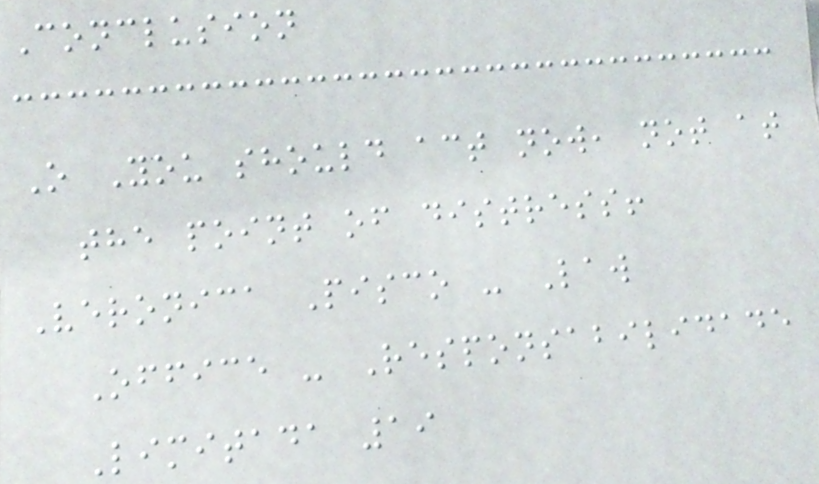Conclusion
O You should act now, not at
the point of distress!
Veronica Pisco - Law
Office - Responsabilidade
Limitada 19
